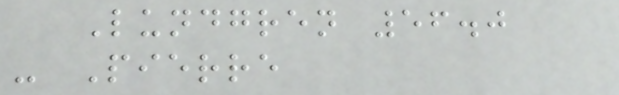Lundgren 56.0
- Pierre
